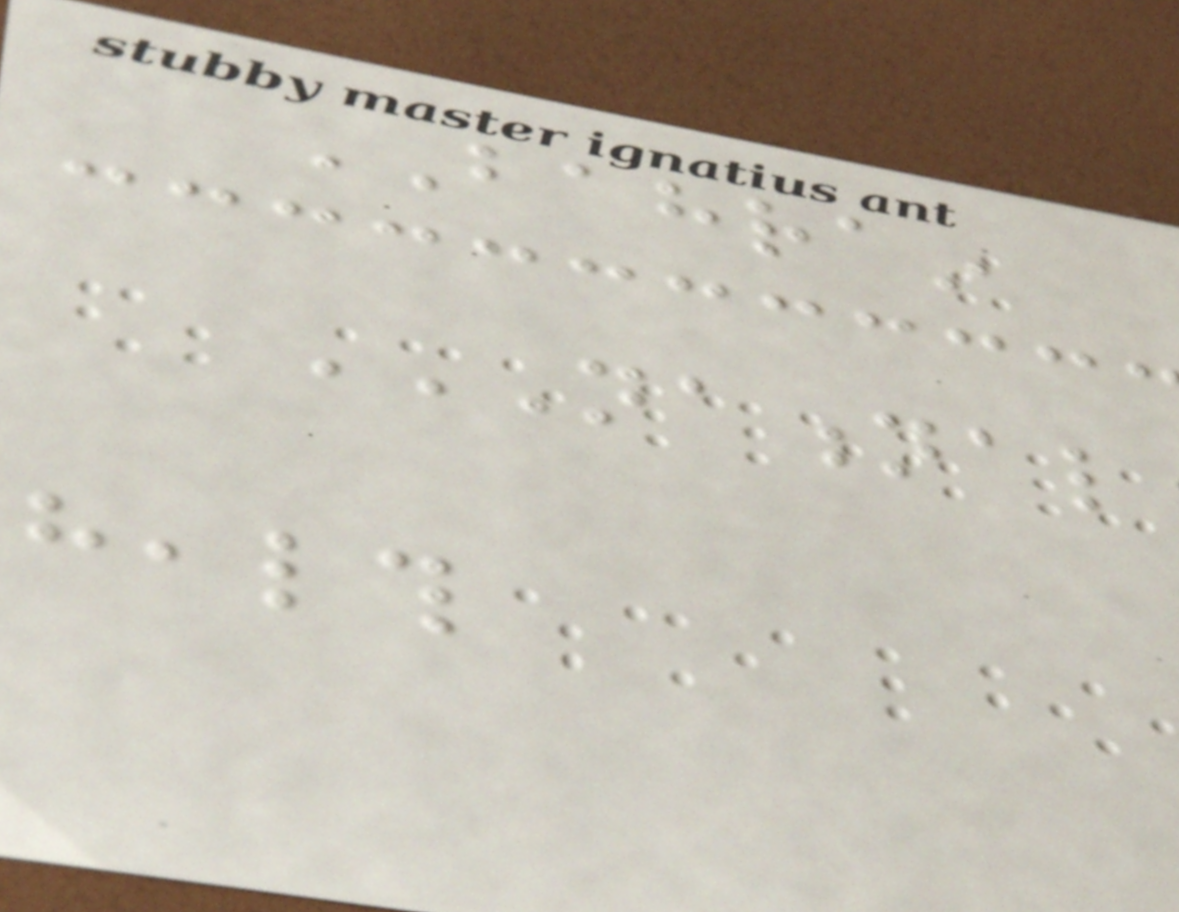BAHRAIN
NATIONAL
HEALTH
